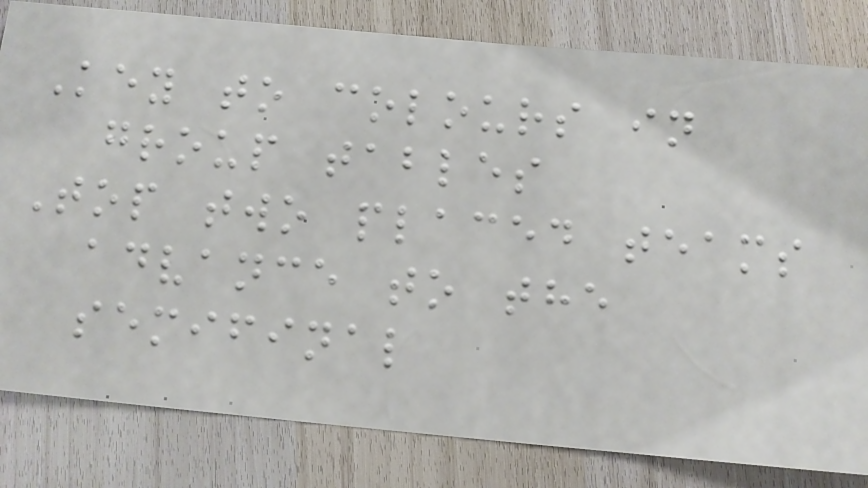Key to colours in
group tables
Top two placed teams
advance to the
semifinal
